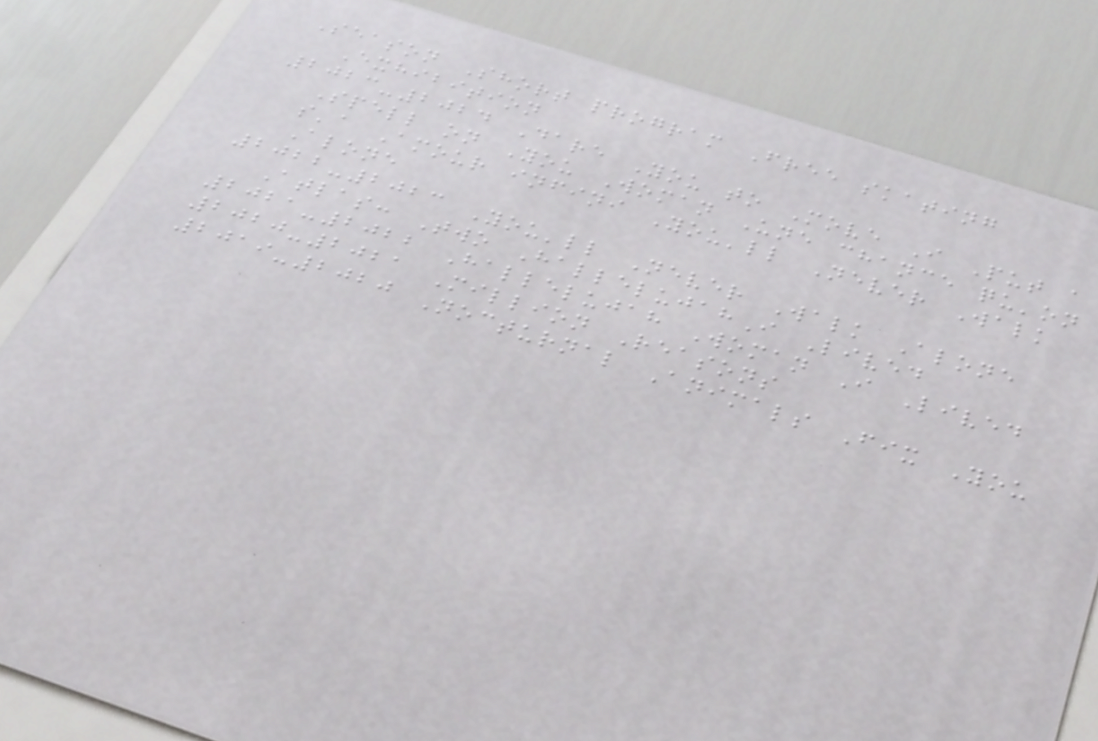Season Short program Free skating
Exhibition
2023-2024 Dare You to Move I Put a
Spell on You Woman Une chance qu'on
s'a Amour infini You'll Never Walk
Alone
2022-2023 You'll Never Walk Alone
Atlas: Two HallelujahI Lived
2021-2022 Hallelujah Woman I Lived
2020-2021 Million Reasons
2019-2020 Nocturnal Animals Fix You
